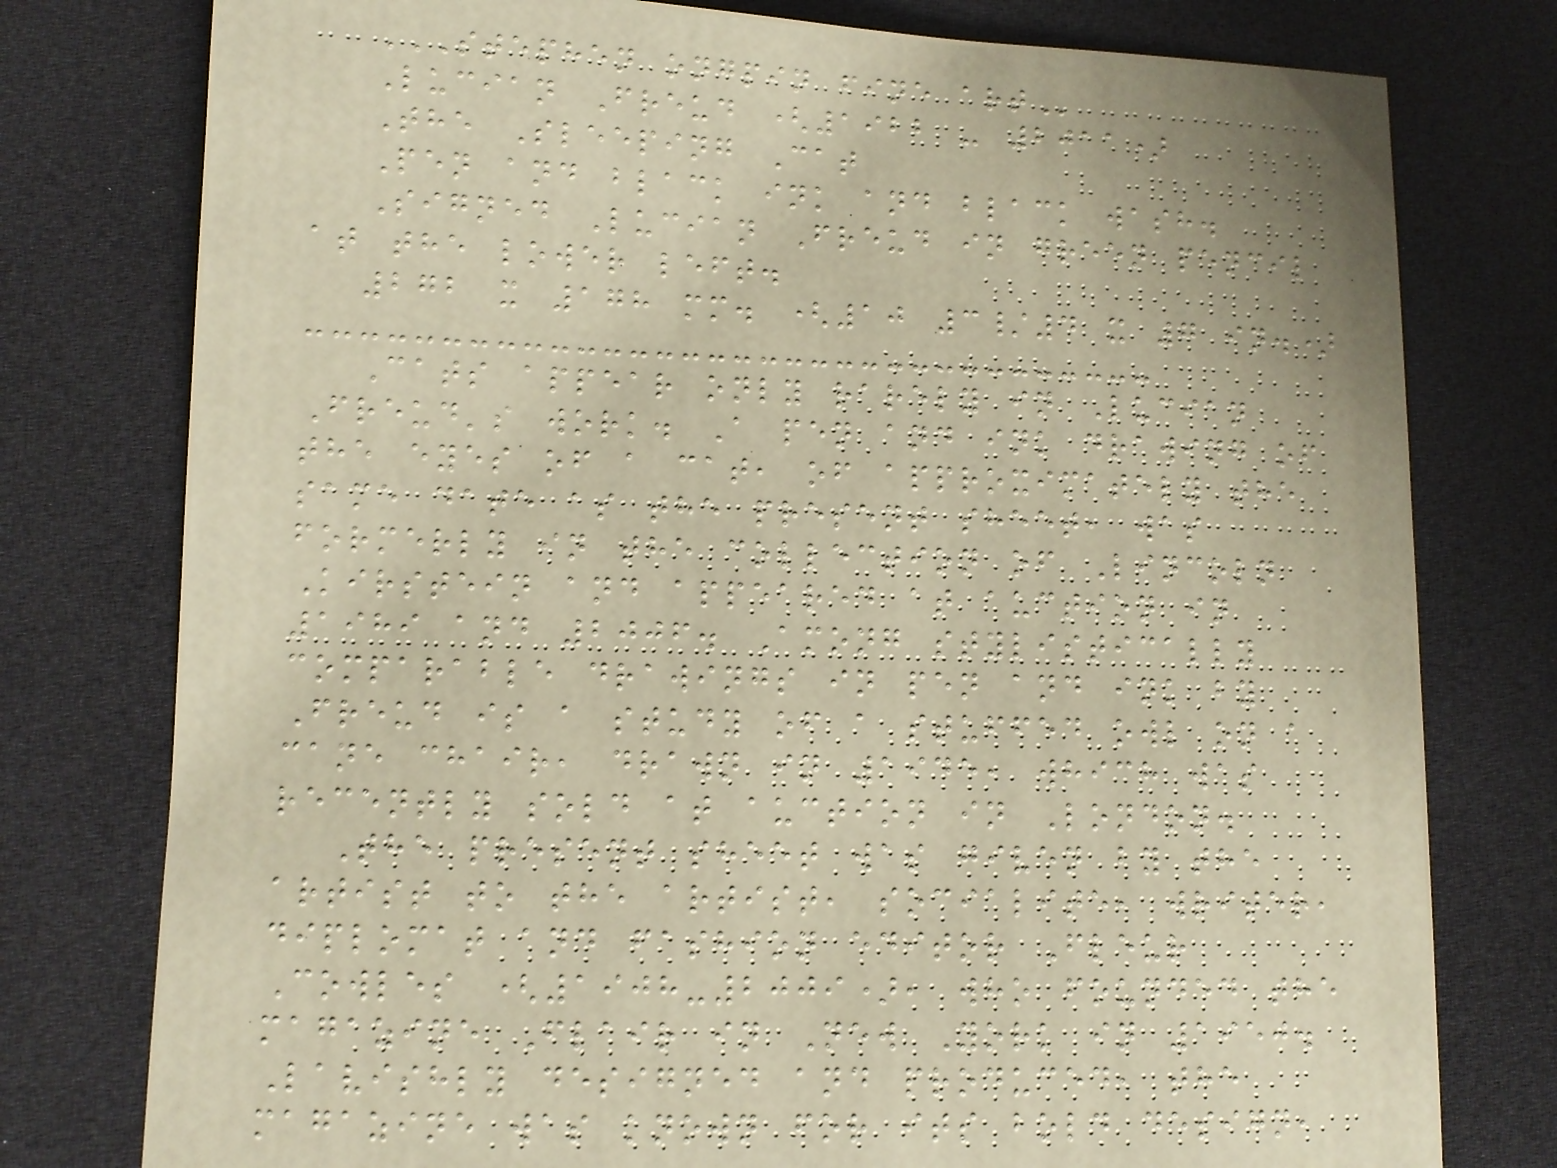STEPHEN ONGPIN FINE ART
Lucian Freud (1922 - 2011)
The Sleeping Cat
Pen and black ink and black wash.
Signed Lucian Freud in green pencil
at the lower left.
272 x 178 mm. (10 3/4 x 7 in.)
Cats appear only rarely in Lucian
Freud's work. A pen and ink drawing of
the eyes of a cat, of approximately the
same date as the present sheet, was
formerly in the collection of Lincoln
Kirstein and appeared at auction in
1989 and 2006. Among stylistically
comparable drawings in pen and ink by
Freud is a study of a stuffed owl on a
cane chair, drawn in 1945, which was
recently sold at auction in London.
The present sheet was given by the
artist to the artist, socialite, writer,
diplomat and fashion editor Fleur
Cowles (1908-2009), who founded the
magazine Flair in New York in 1950.
Lavishly designed and produced, the
magazine was known for its bold design,
